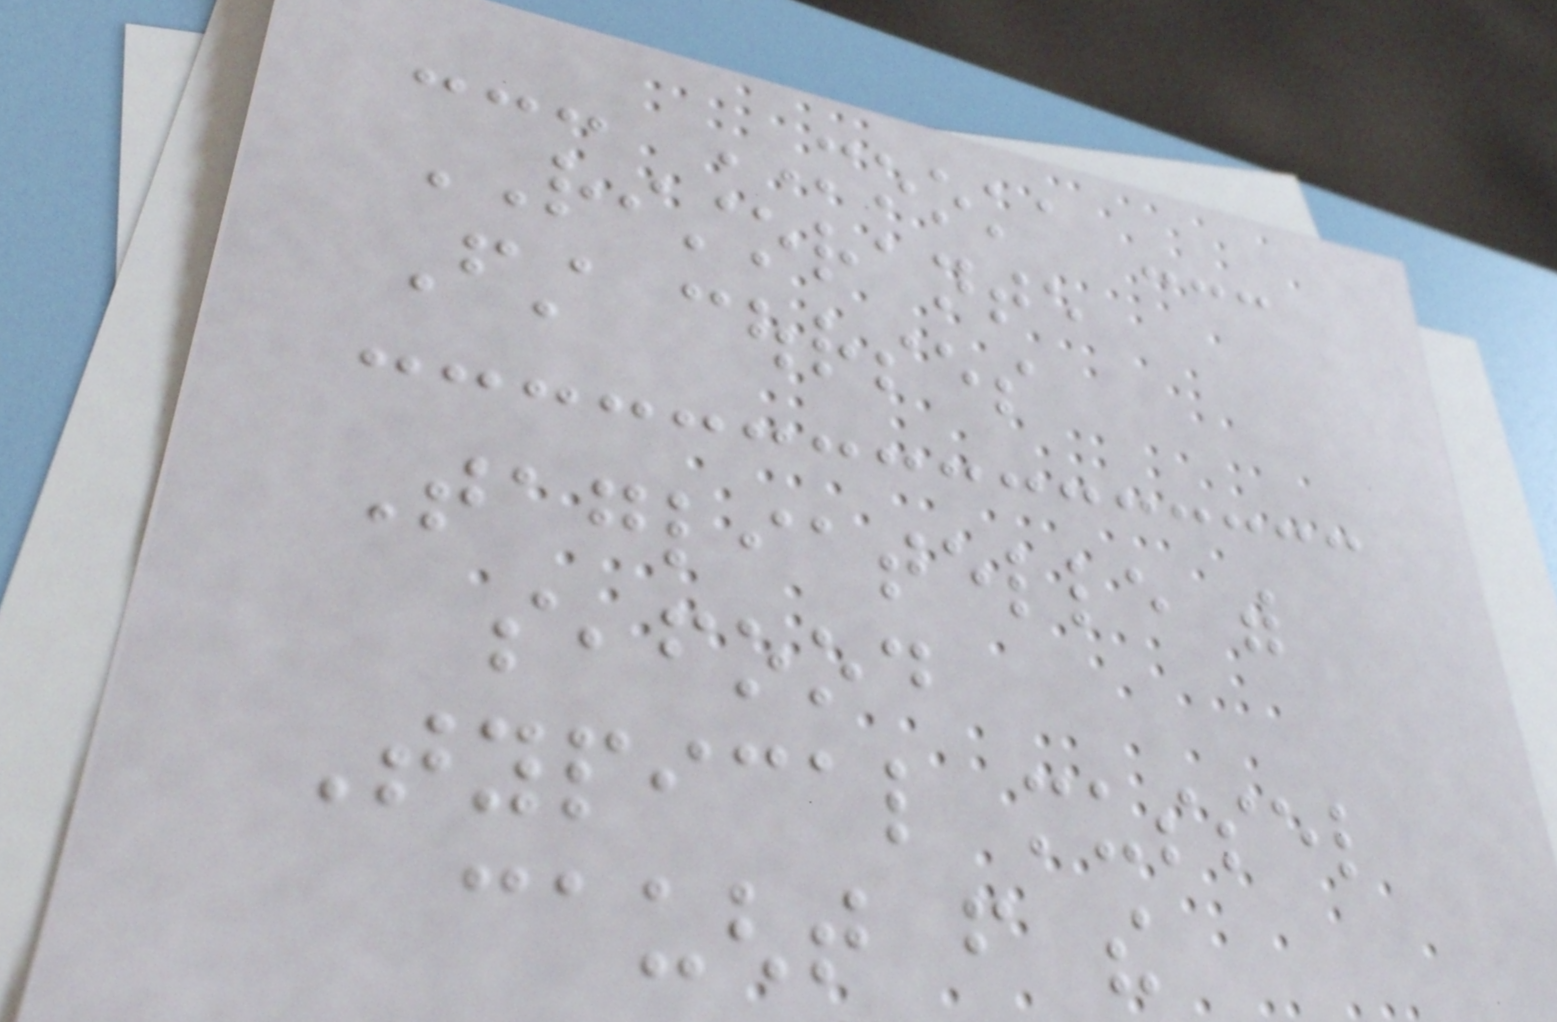--- MOOKA ---
RISTORANTE
First courses
Tagliatelle with
seafood
Typical mussel
caught from the
